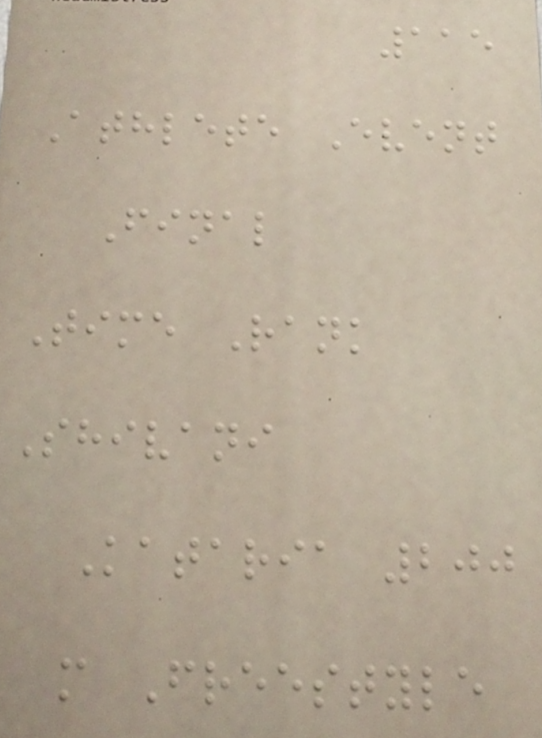115
Athlete Event
Final
Time Rank
Shivani
Kataria 200
m Freestyle
